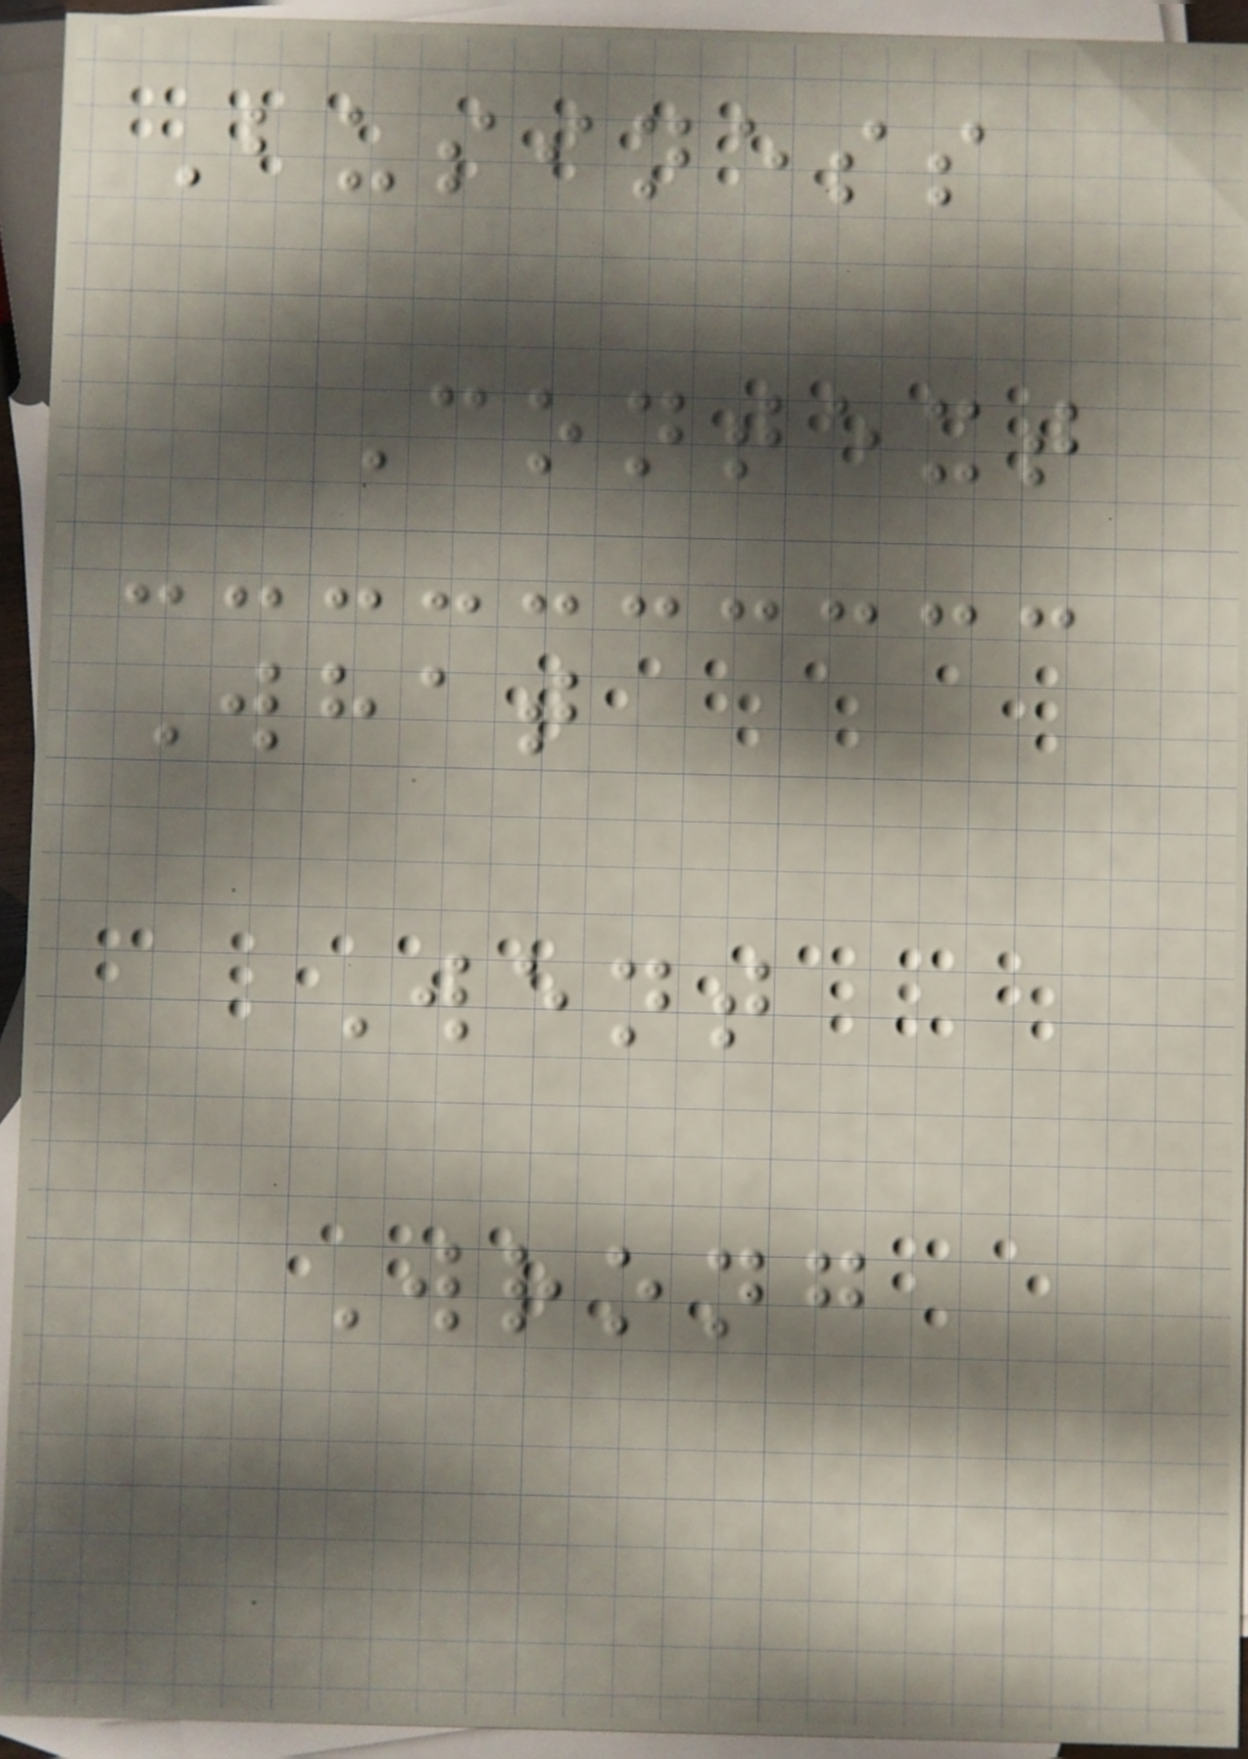Business
Context
What
Went
Wrong
